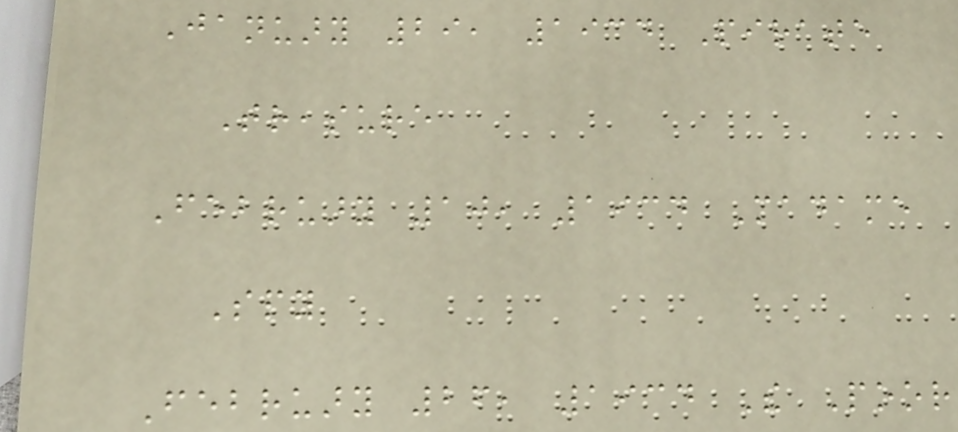January 29, 1934 Pirate
Treasure
February 10, 1934 Madame
Spy
February 26, 1934 The Poor
